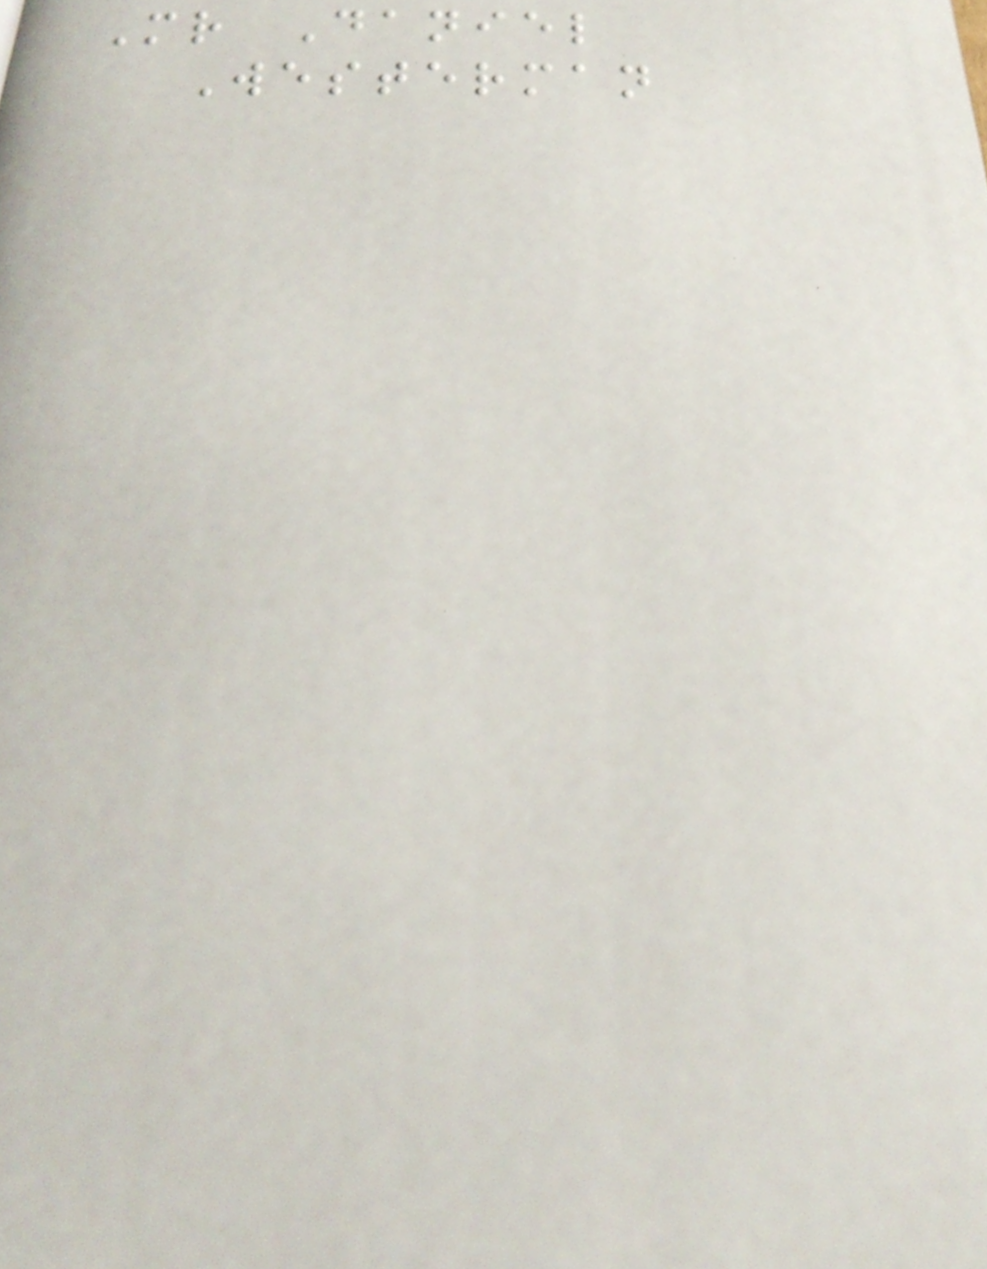Mr Daniel
Westerman
